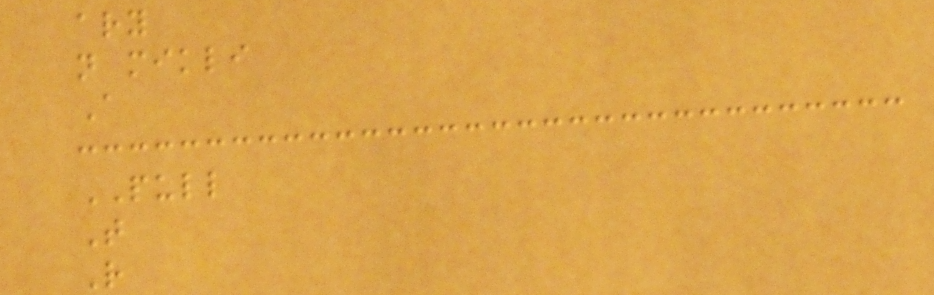ary
n mikli
A
PULL
T
R
